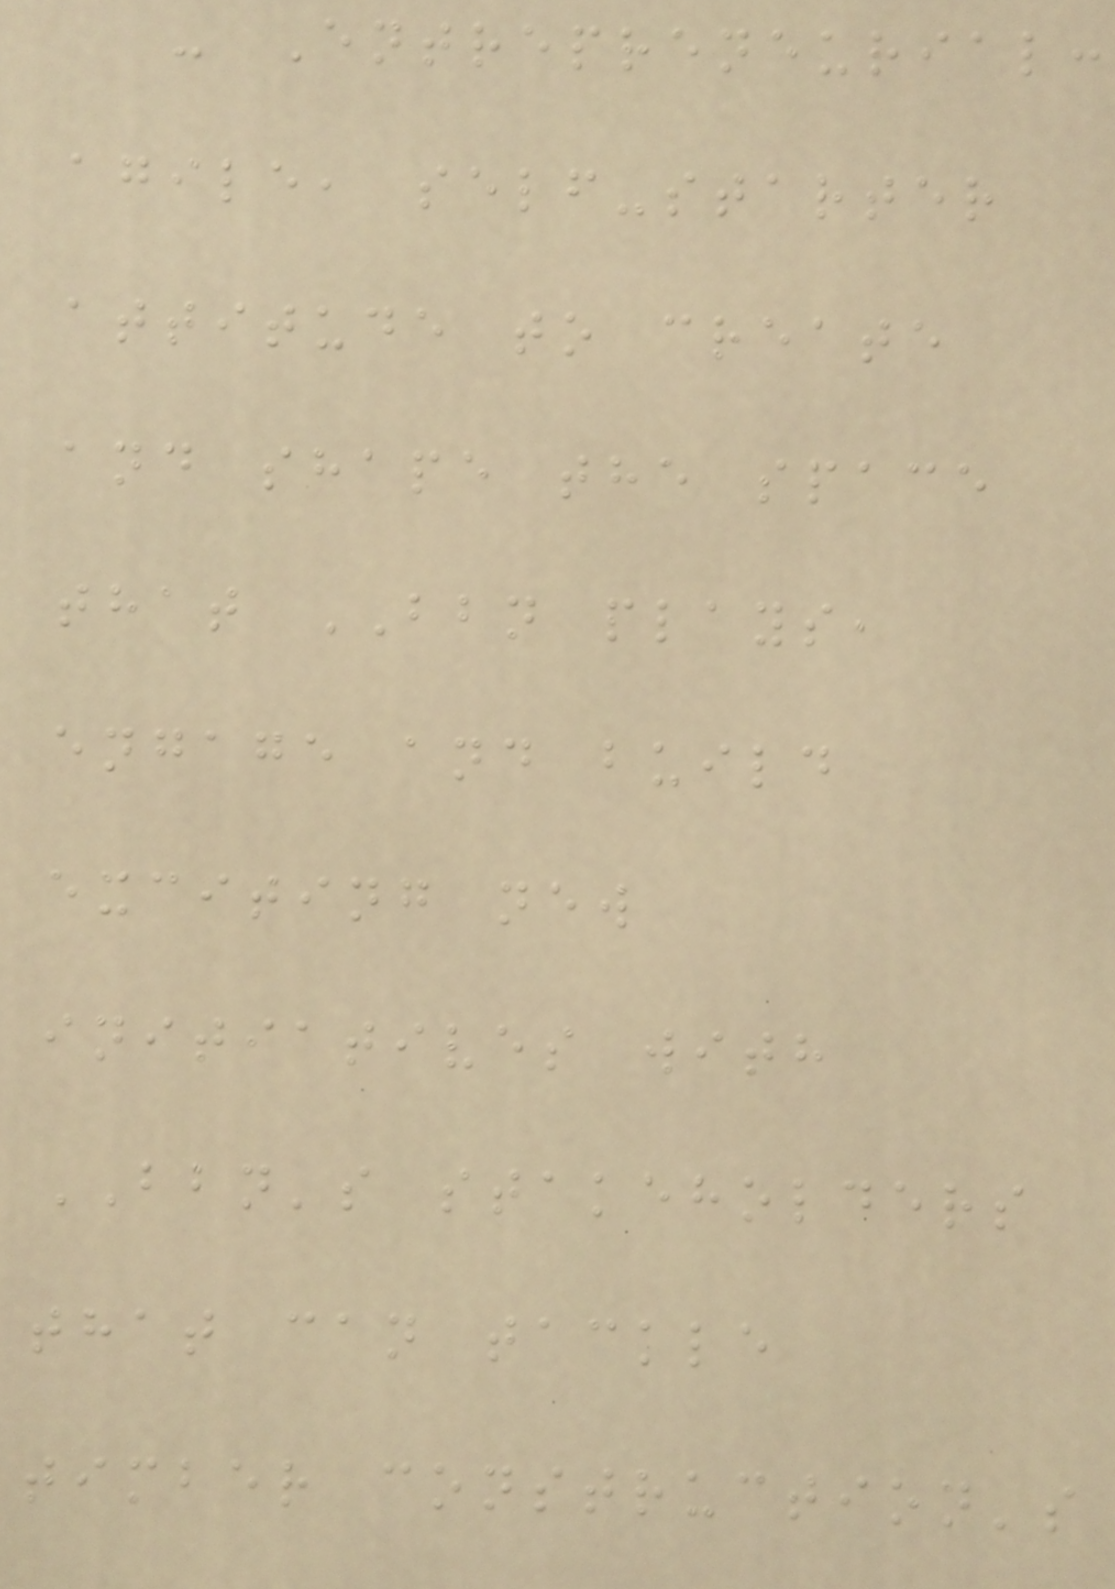- Entrepreneurial:
agile, self-starter
attitude to create
and shape the space
that BBN plays,
engage and build
exciting new
initiatives with
BBN's stakeholders
that can tackle
timber construction's
